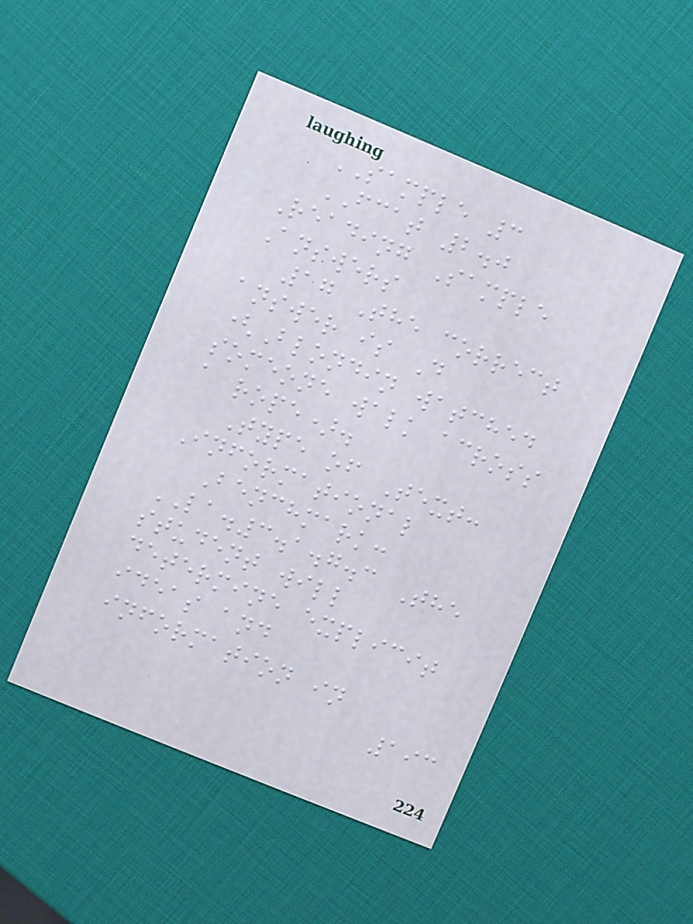SAMPLE 3
FCAT 2.0
Reading Sample
Answers
17 The correct
answer is D
(Blondin watched
someone walk across
a rope).
Type of Text:
Informational
Benchmark:
LA.3.1.7.3 The
student will
determine explicit
ideas and
information in
193
